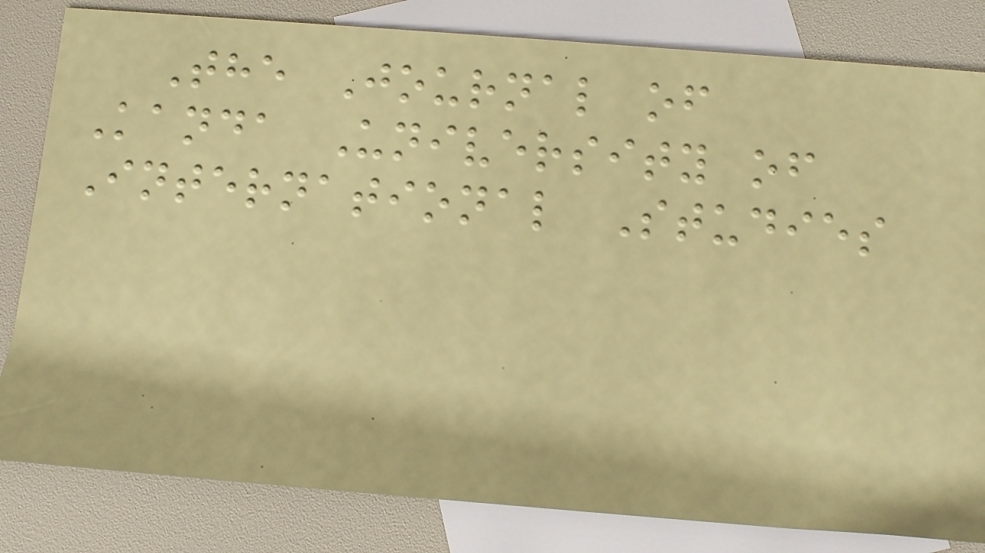The Journal of
Kanda University of
International Studies
